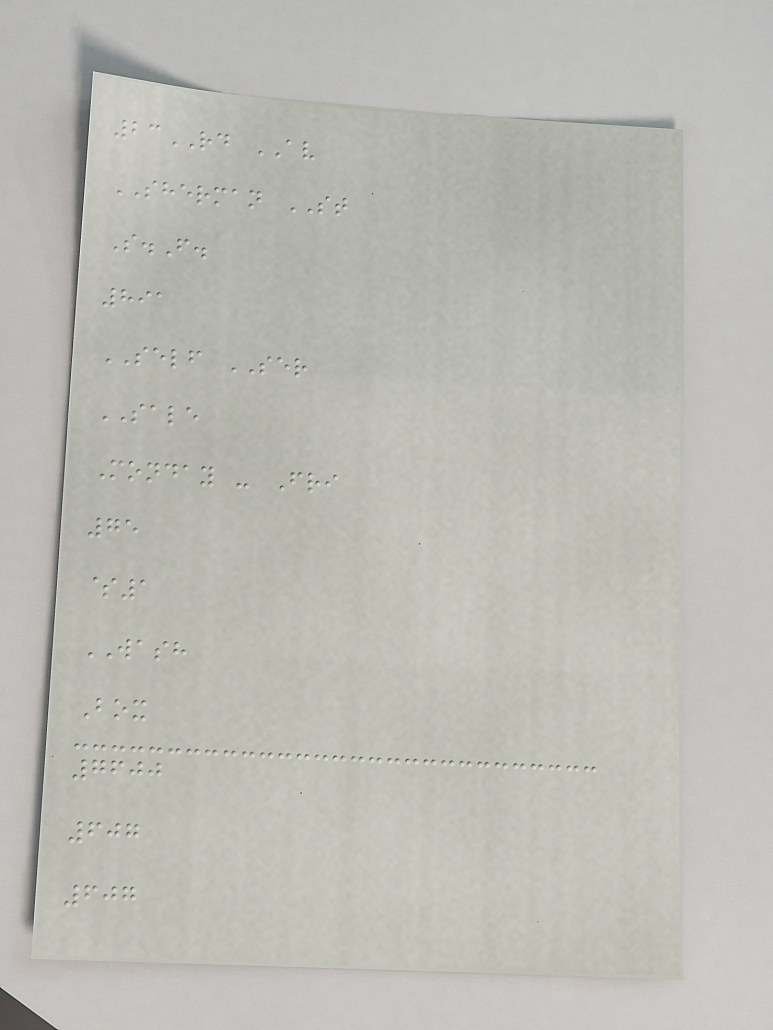23RD AV
SHERMAN ST
S.F.
891
SELF SER
SALE
Monday - Fri
75
$1
WASH
Box
7600
607
607
